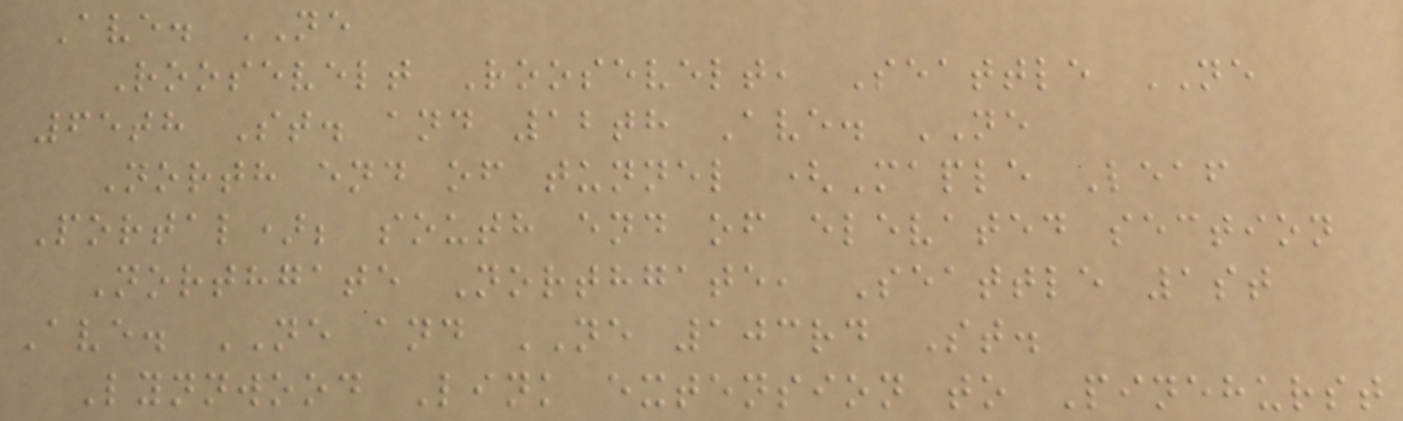Ave. NE
Roosevelt Roosevelt, Seattle NE
65th St. and 12th Ave. NE
North end of tunnel (Maple Leaf
Portal); south end of elevated section
Northgate Northgate, Seattle 1st
Ave. NE and NE 103rd St.
Lynnwood Link extension to Pinehurst
